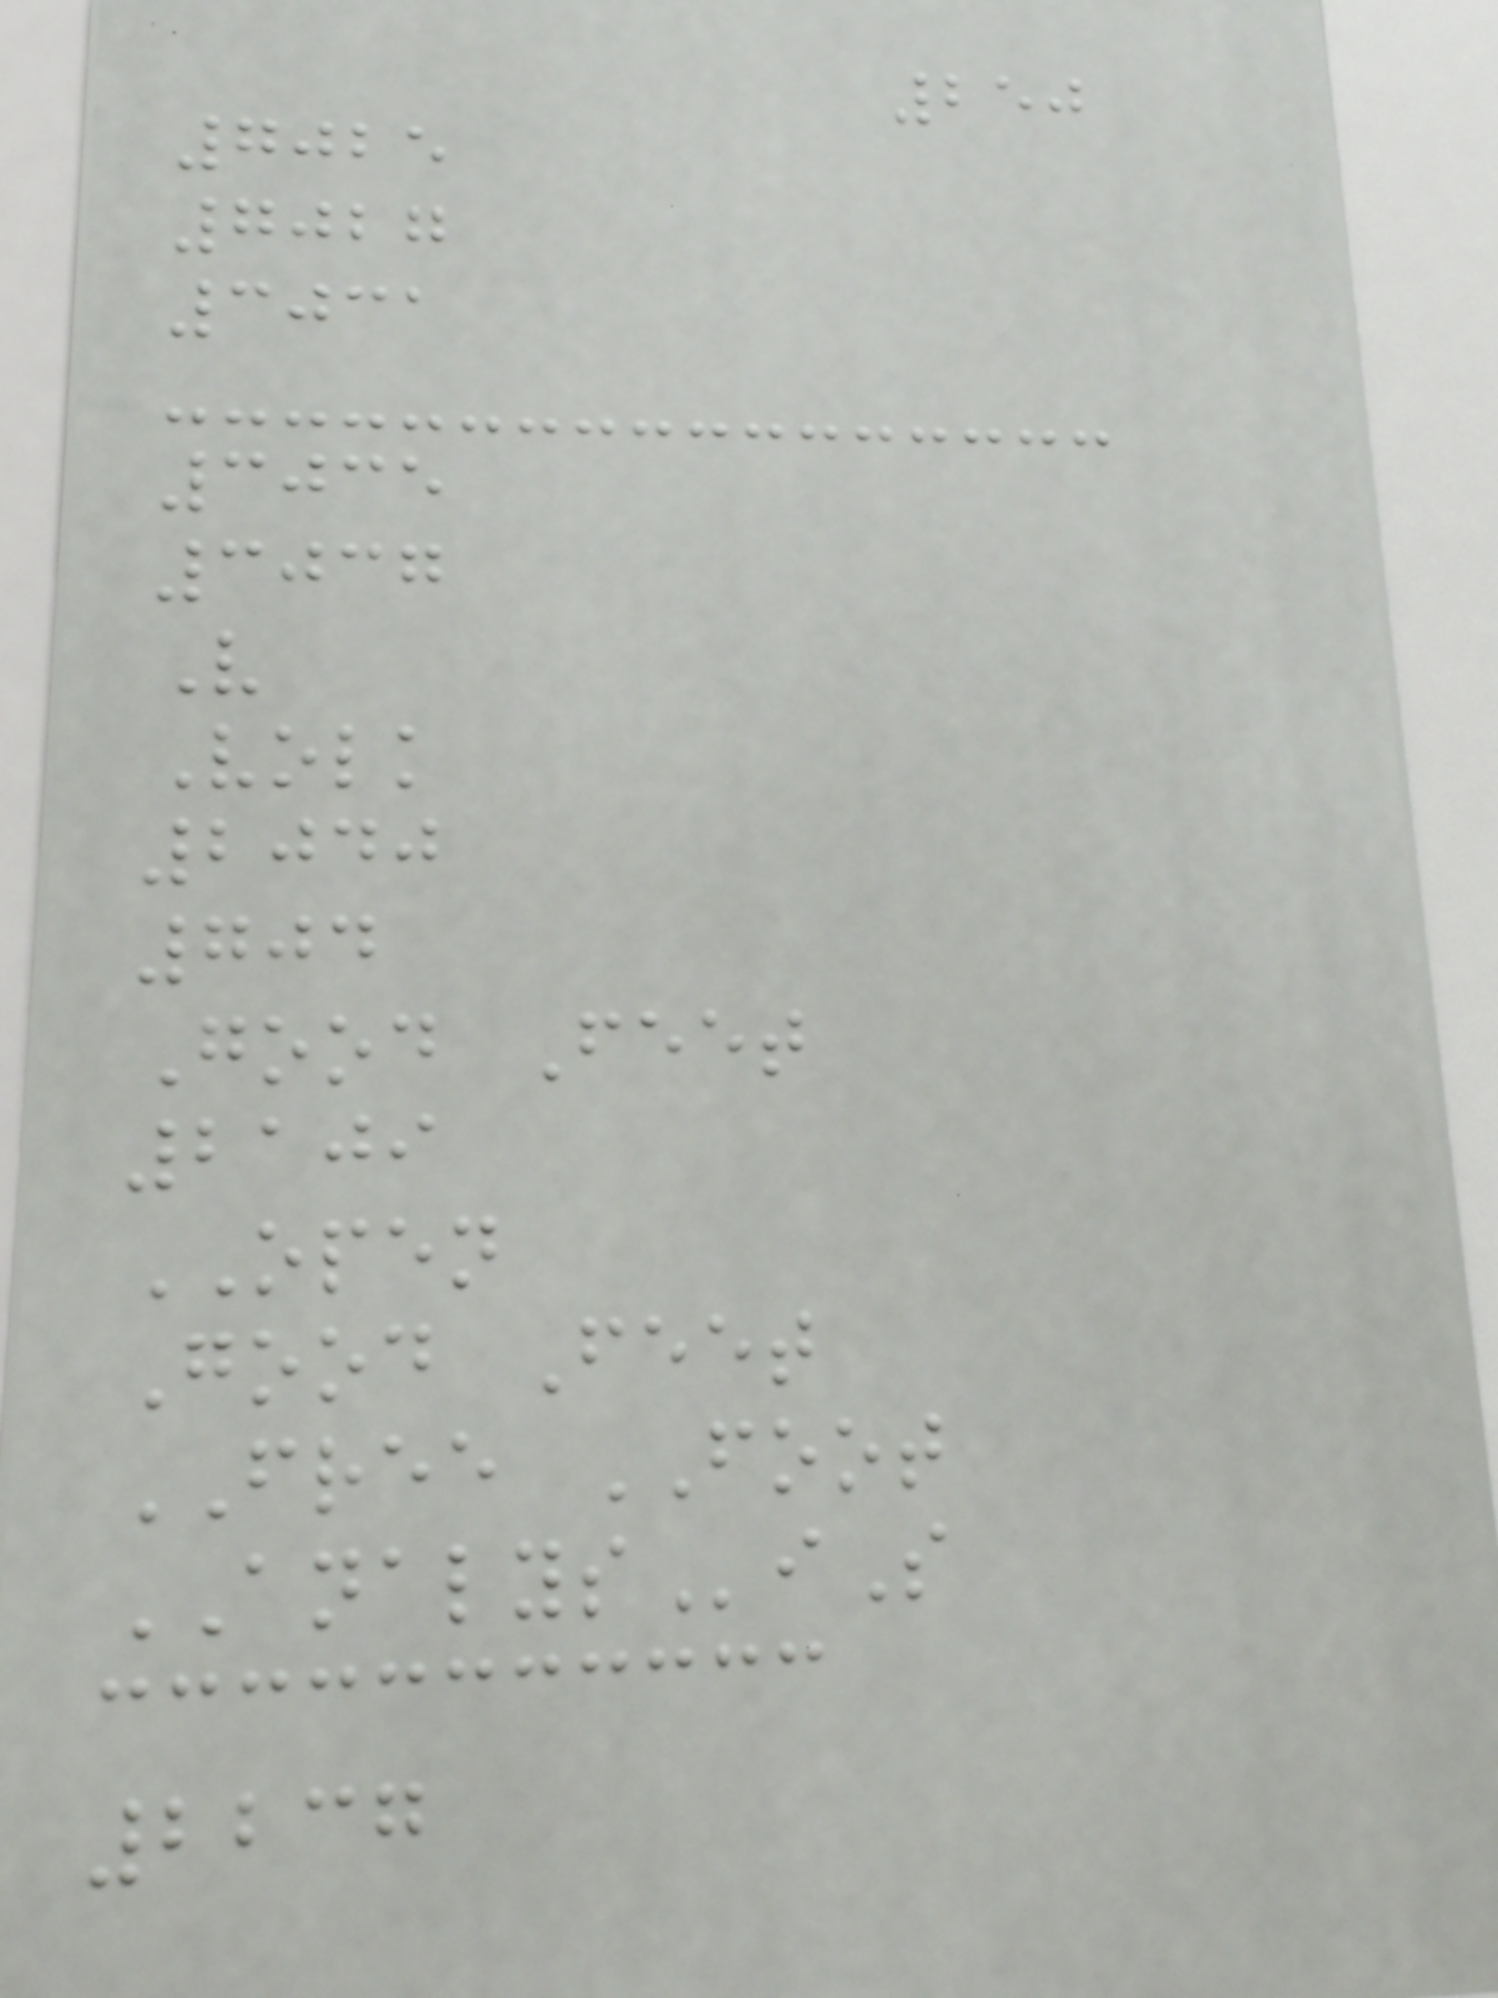250
7025
7027
3031
3035
3037
V
Volk
2040
704
Good Feet
2109
OPEN
Good Feet
FREE FOOT
ANALYSiS
2237
